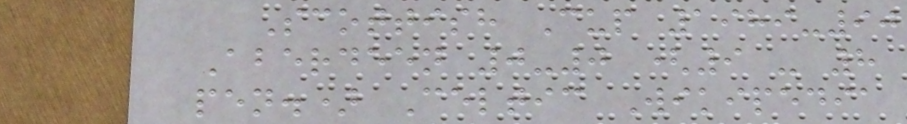Scottish Cup 1989-90
Aberdeen 0-0 (9 - 8
pen.) Celtic Wikipedia
